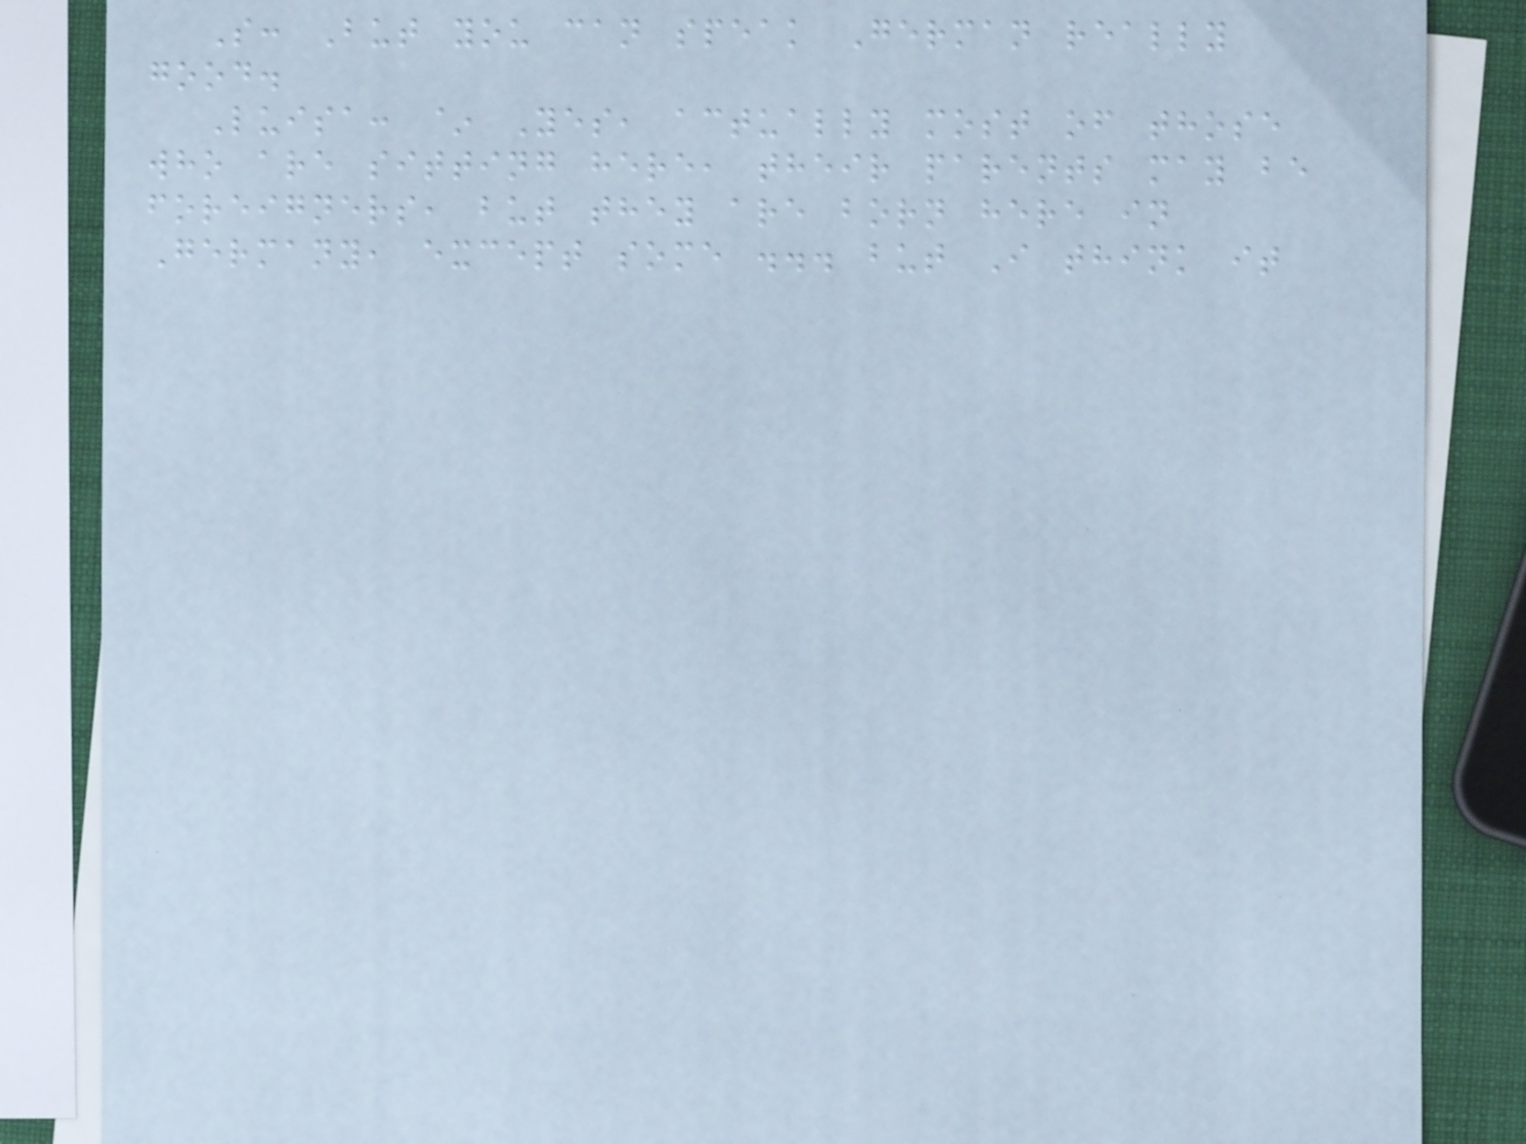S: But you can speak German really
good.
Luisa: ~ Yes, actually most of those
who are sitting here, their parents may be
foreigners, but they are born here in
Germany, except some ... but I think it
